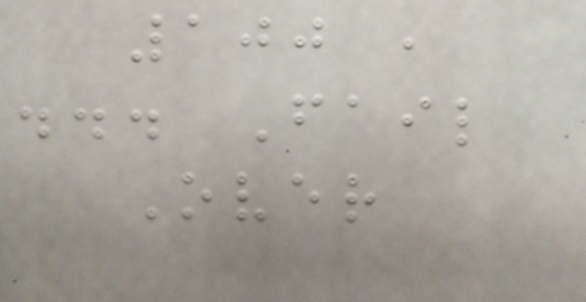100 ,
... Fail
Over
